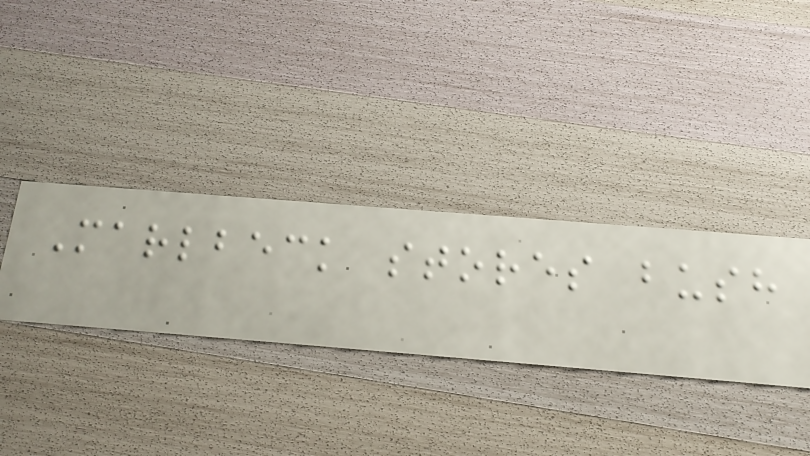Marlbeck stores bush
